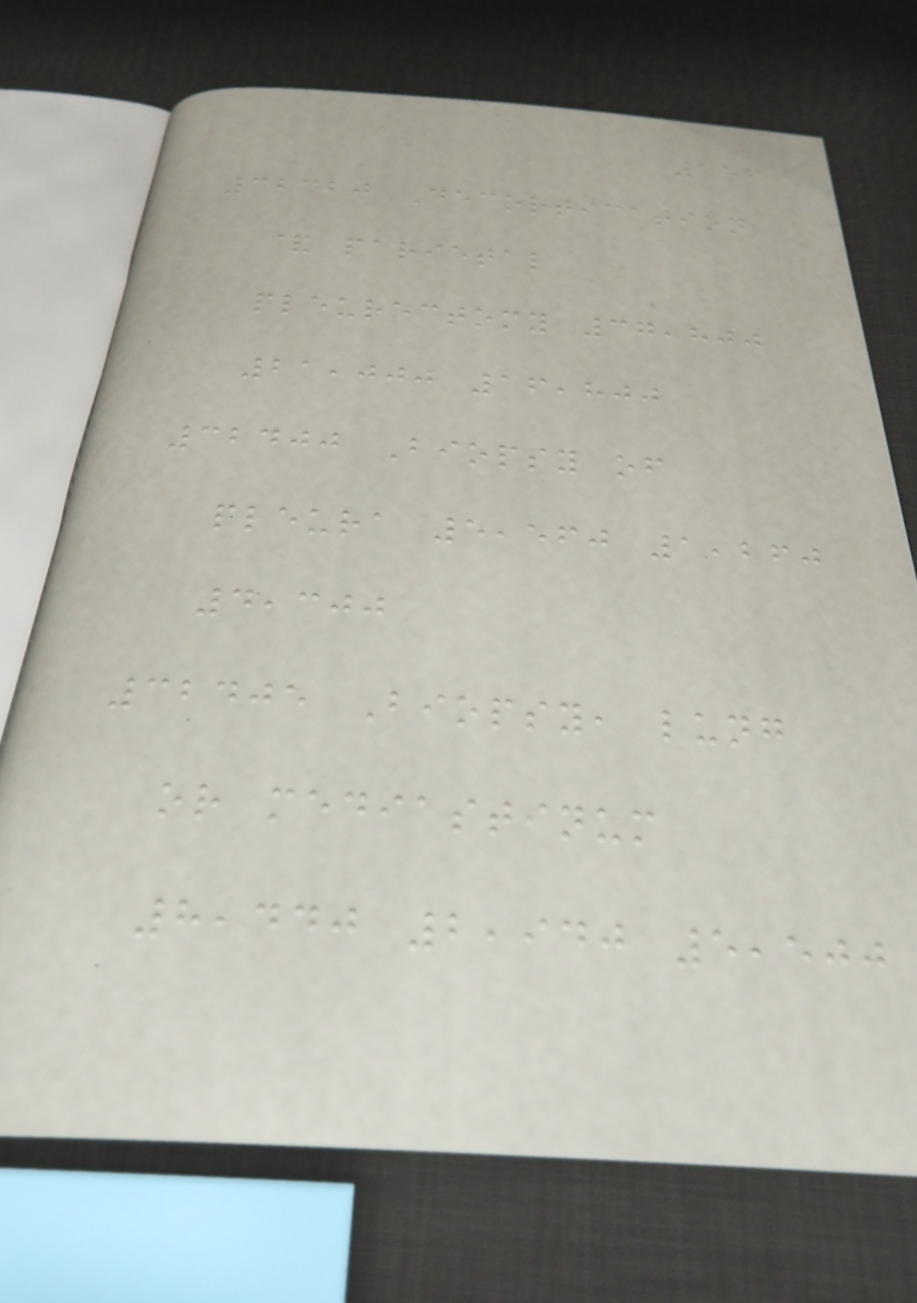156
32320 Decortication
& parietal
pleurectomy 37,800
21,000 16,800
32400 Biopsy of
pleura 5,560 1,260
4,300
32405 Biopsy, lung
or mediastinum
8,440 2,940 5,500
